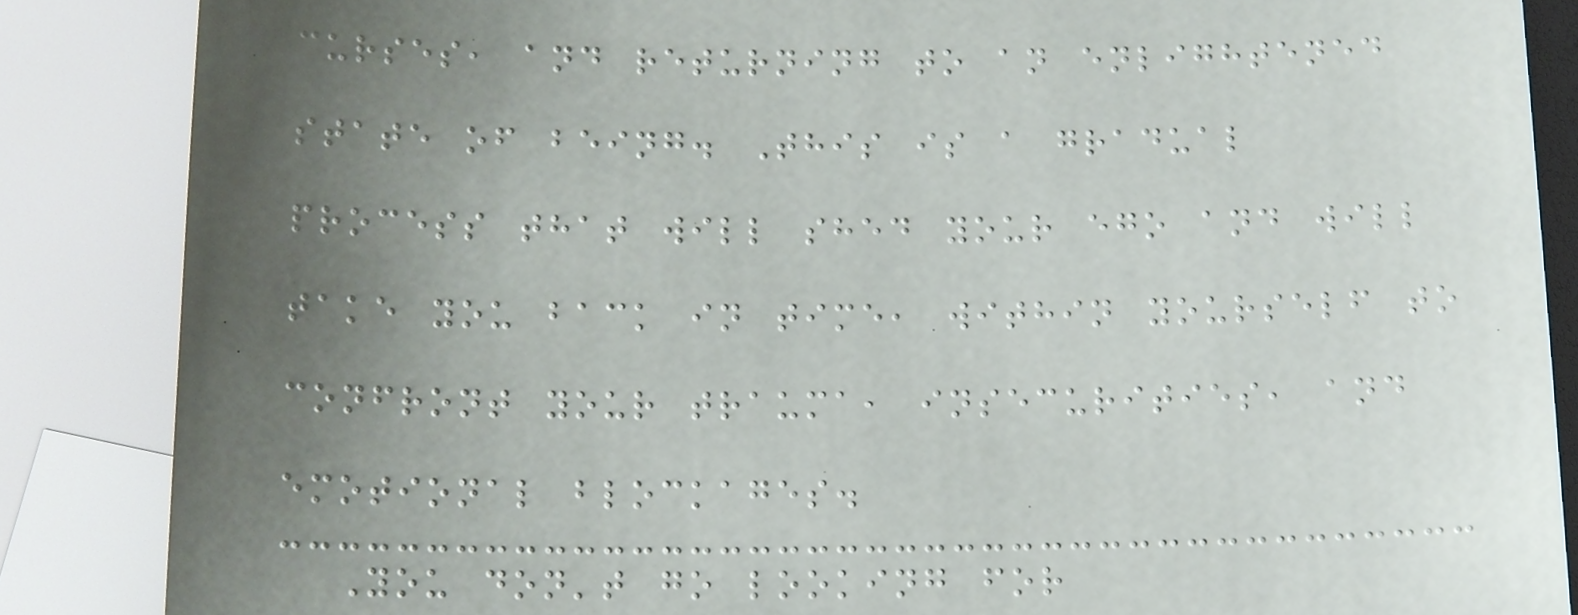curses, and returning to an enlightened
state of being. This is a gradual
process that will shed your ego and will
take you back in time, within yourself to
confront your trauma, insecurities, and
emotional blockages.
You don't go looking for
